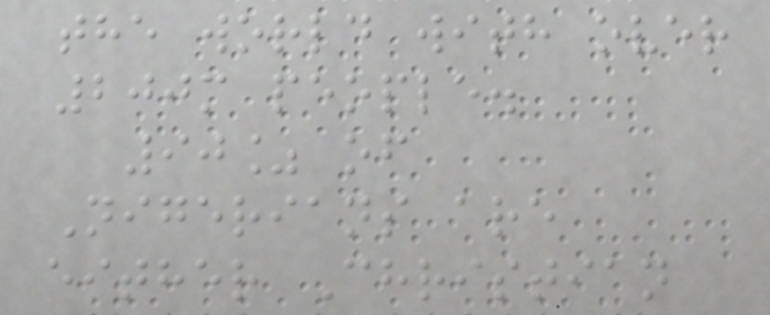the world with over
200m people.
90% of
Nigerians are
either Christian
